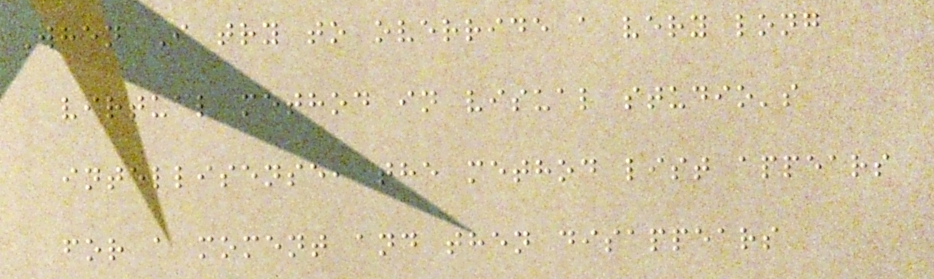When I try to override a very long
virtual method in visual studio's
intellisense, the method list appears
for a moment and then disappears
